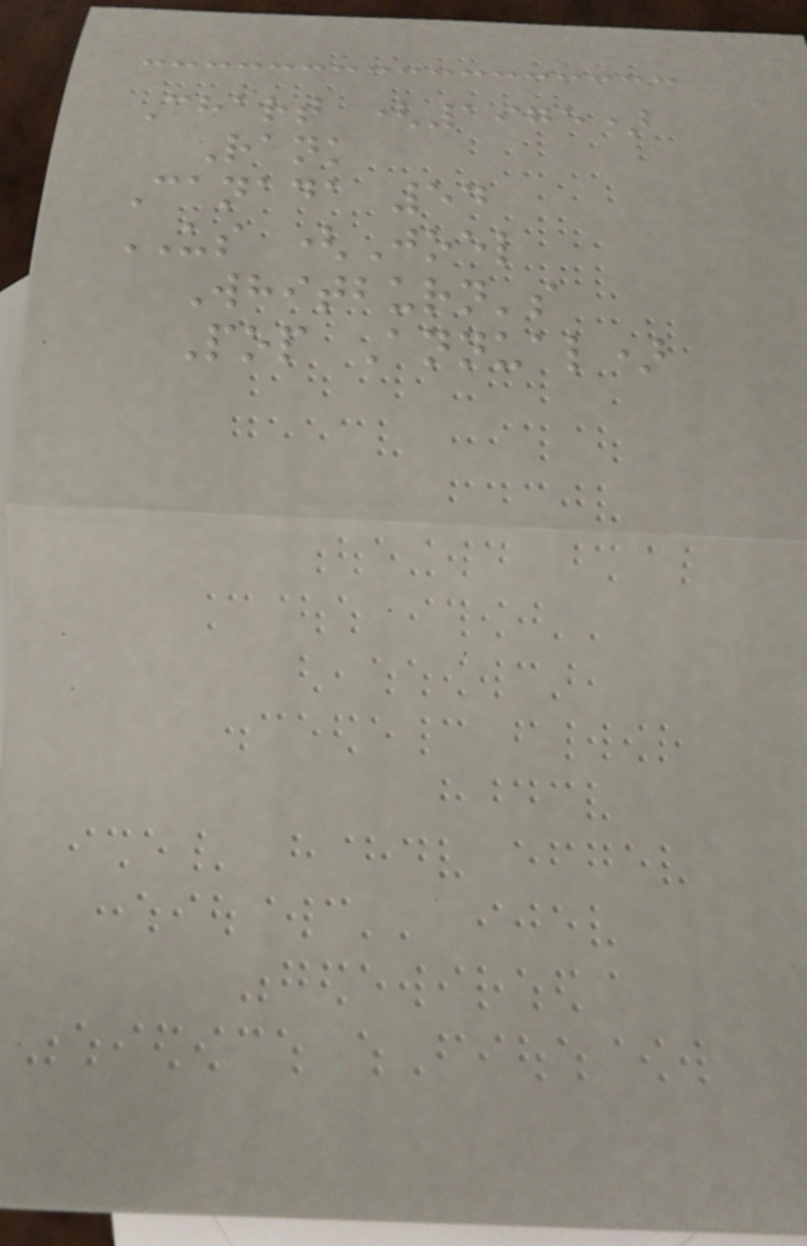Chart (1975)
Rank
Canada 54
US (Joel
Whitburn's
Pop Annual)
